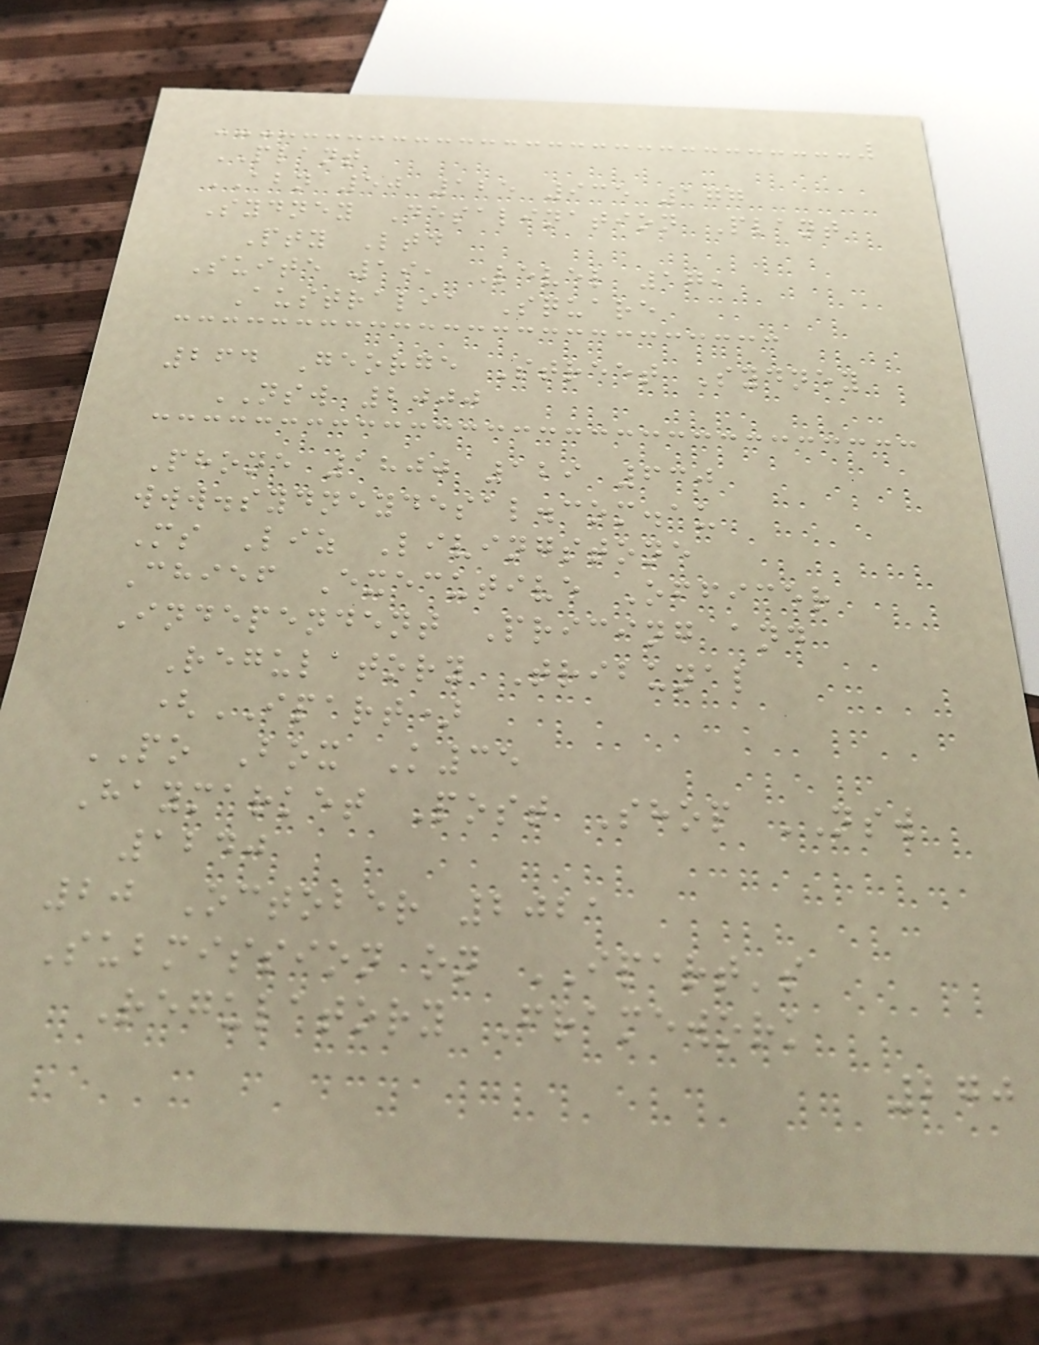PLANT
ABN 50 125 935 177
Sydney Desalination Plant
Pty Ltd
Suite 19, Level 17,
Australia Square
264 George Street Sydney
NSW 2000
Phone 1800 129 630
www.sydneydesal.com.au
Ms Liz Livingstone
Chief Executive Officer
Independent Pricing and
Regulatory Tribunal
(IPART)
PO Box K35
Haymarket Post Shop NSW
1240
20 October 2021
Submission on IPART's
Regulatory Framework
270
